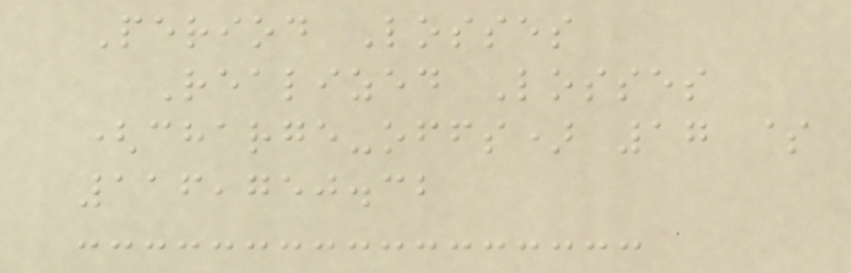Period Losses
Realized Losses
(charge-offs) 17 $
116,750.32
